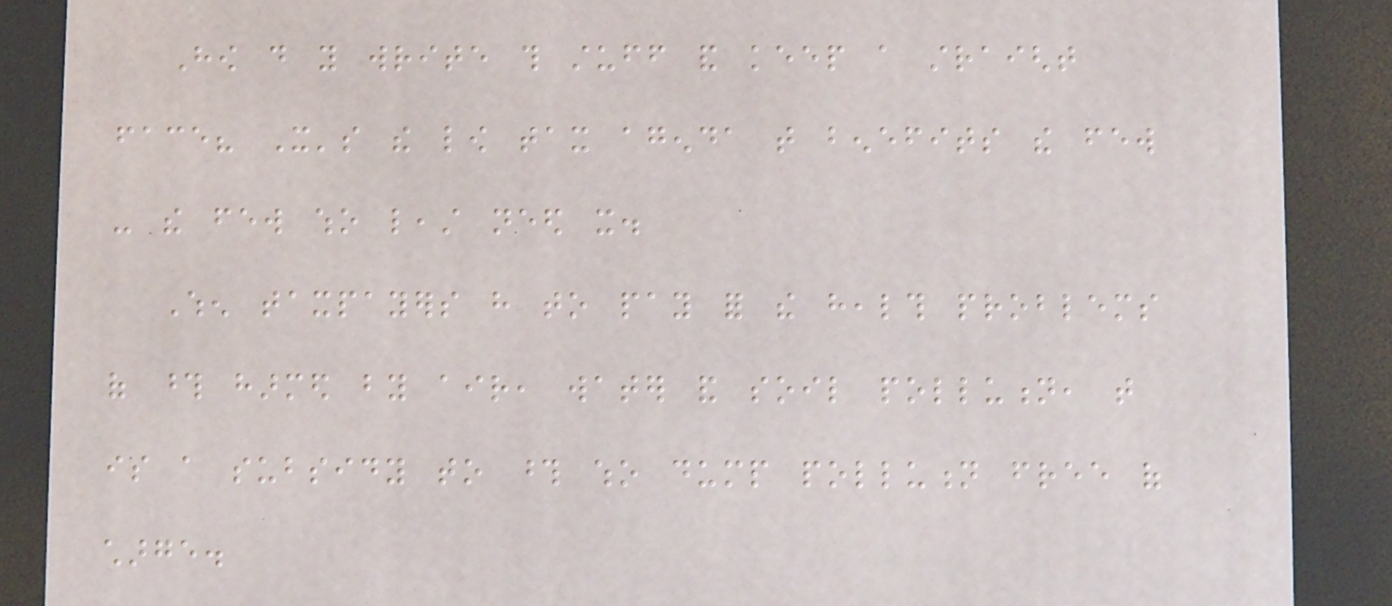How do you write this stuff and keep a straight
face? It's the low tax agenda that benefits the few
- the few who least need it.
When taxpayers have to pay for the health problems
of those harmed by air, water and soil pollution, that
is a subsidy to those who dump pollution free of
charge.
